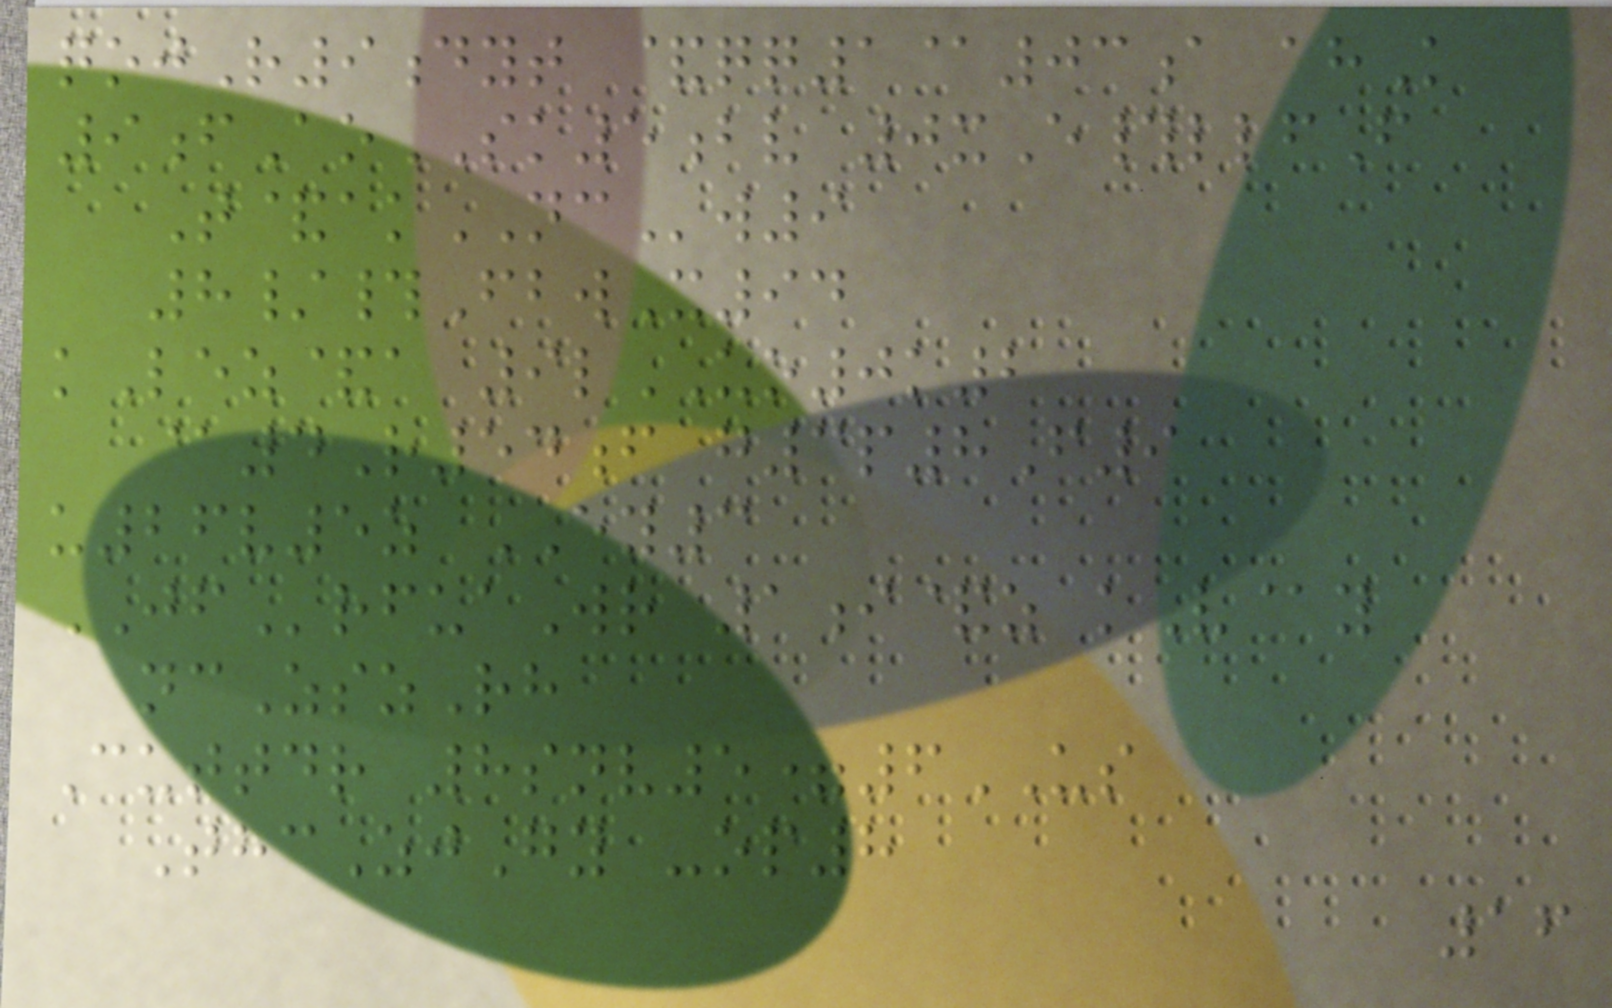qojR9dyt &qq1@03a ahK
9fAoSK5bv 0xE#llfF
T&akNCw9
8/#FbwX94
kLez&a 9lUO0k2
@4R54f g3p8F9
u26v5z EY3
JFrfuaWr 1i&z kV@y
ncZszRh
Cuttdr 8snv5=6US
ThcZjGy -op8
16
